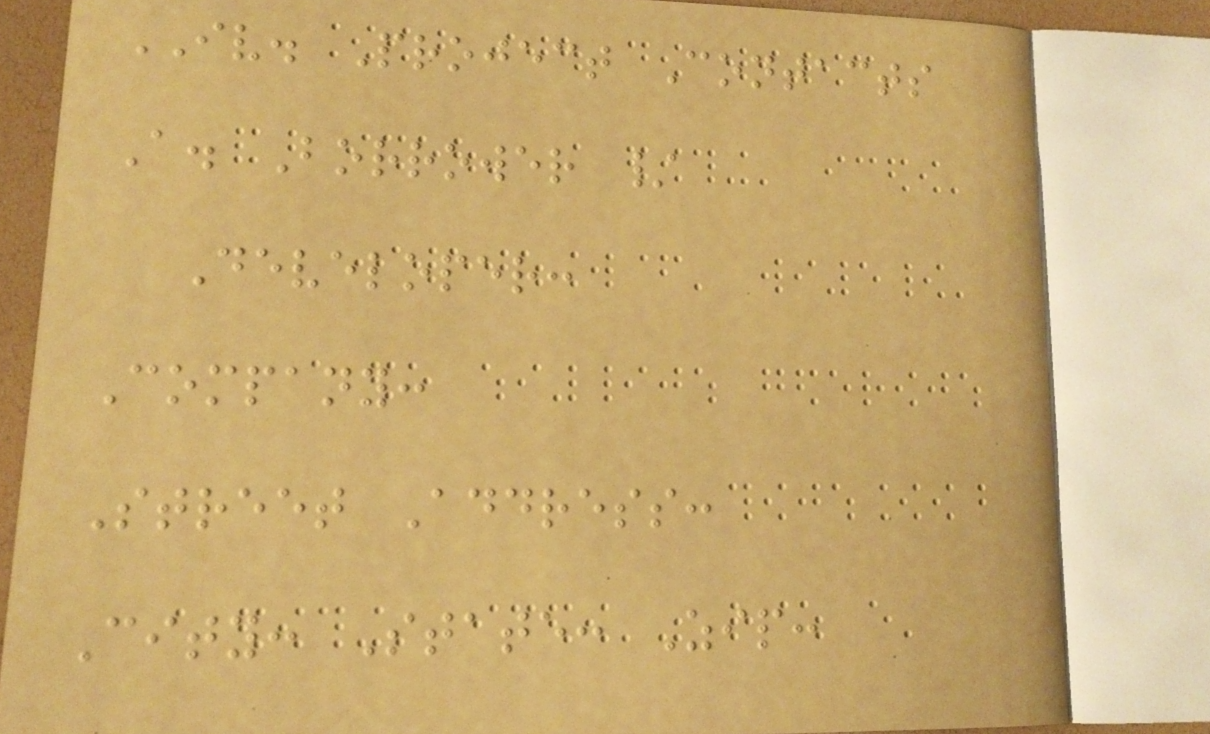IV. Project Contacts
A. Borrower /
Developer:
Company:
Street Address:
City: State: Zip:
